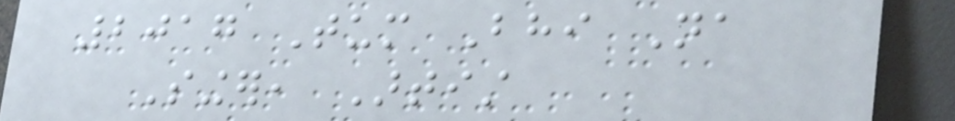2017 Tum Bhi Na
Singer, Artist
